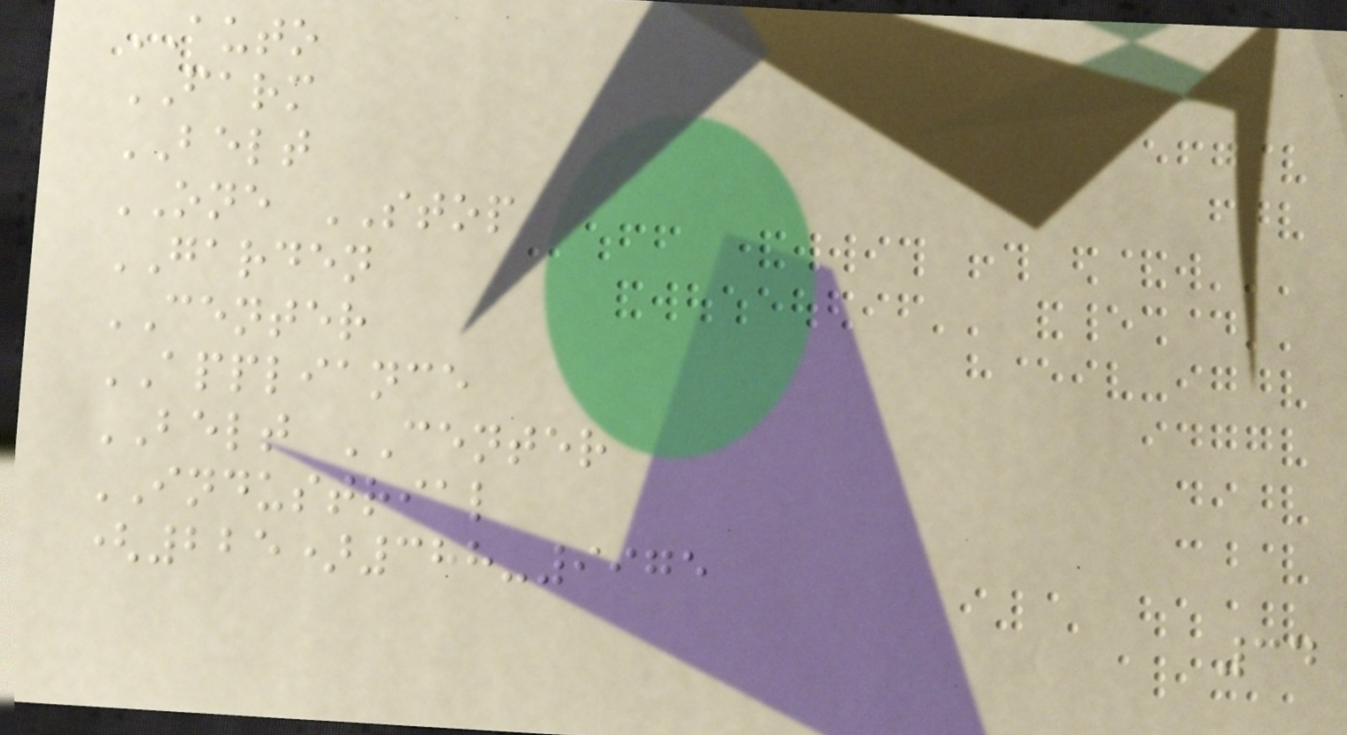AUTO
FARM
BELT
ONE STOP
GARDEN
CENTER
APPLIANCE
BELT CENTER
INDUSTRIAL
(225)388-9975
34
